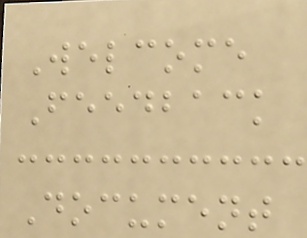Welcome
Feedback
Document
